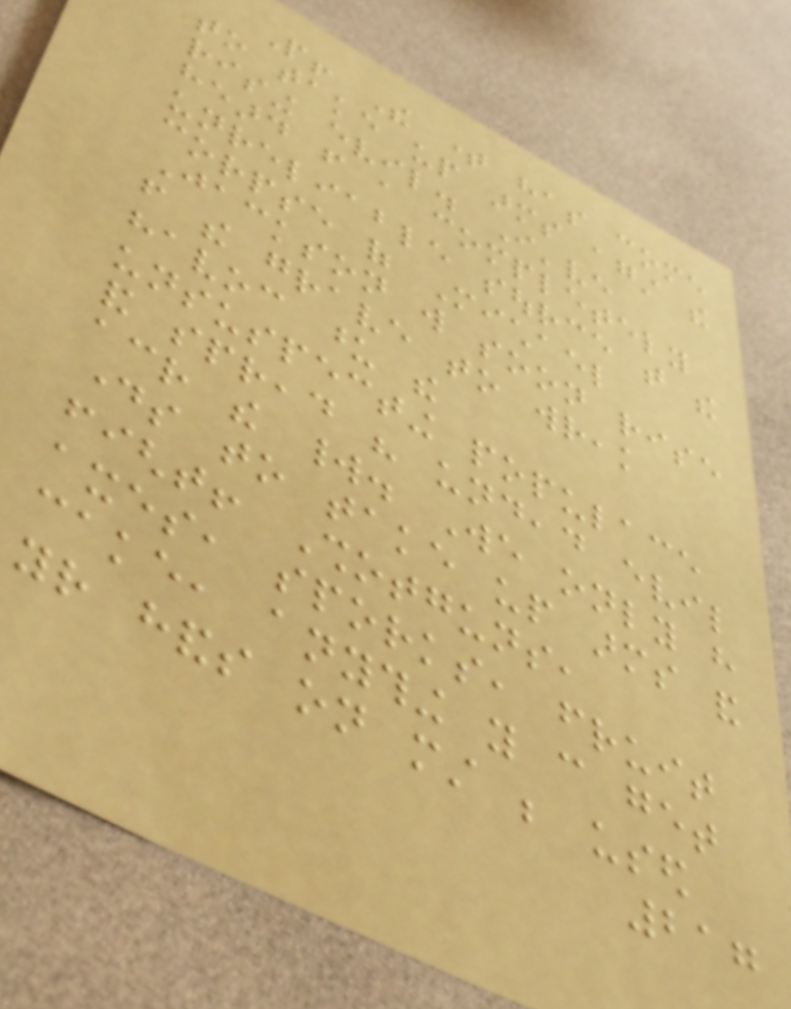People! The time has come
to take up arms against the
rising evil. I've
heard from a completely
unreliable source that the
corpse of Michael
Jackson will soon rise
from the grave to wreak
havoc upon the
unsuspecting populace
and spread his undead evil
across the world. We only have
days to take up arms and
fight! Shotguns,
axes, sporks, fruit
cake, anything you can get
your hands on must be used
217
